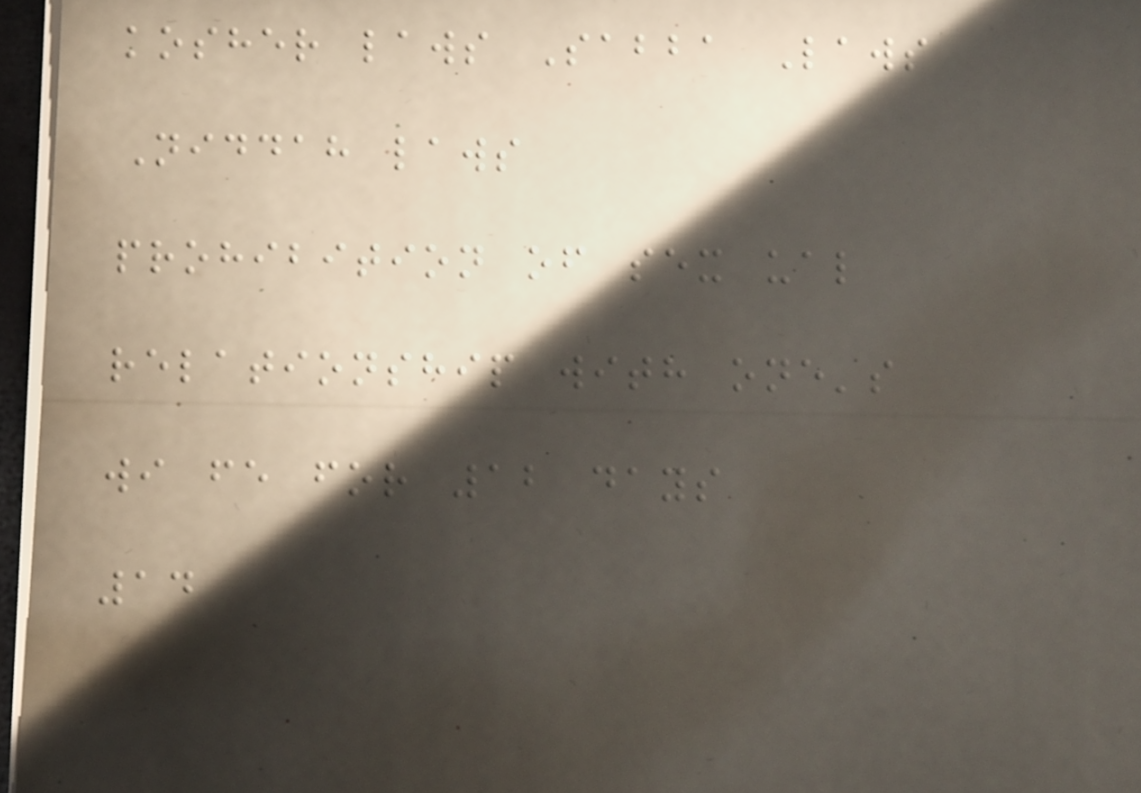kosher laws Sabba Laws
Niddah laws
prohibition of sex ual
relationship with one's
wi fe for 12 days
14
